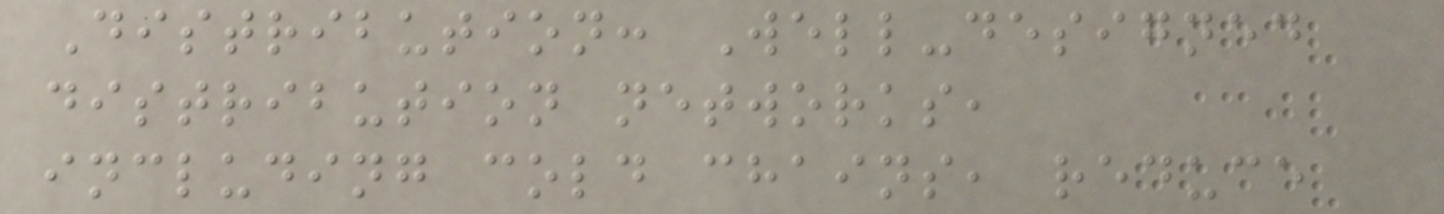Distribution: Well-designed
distribution networks,
including cold chains, reduce
